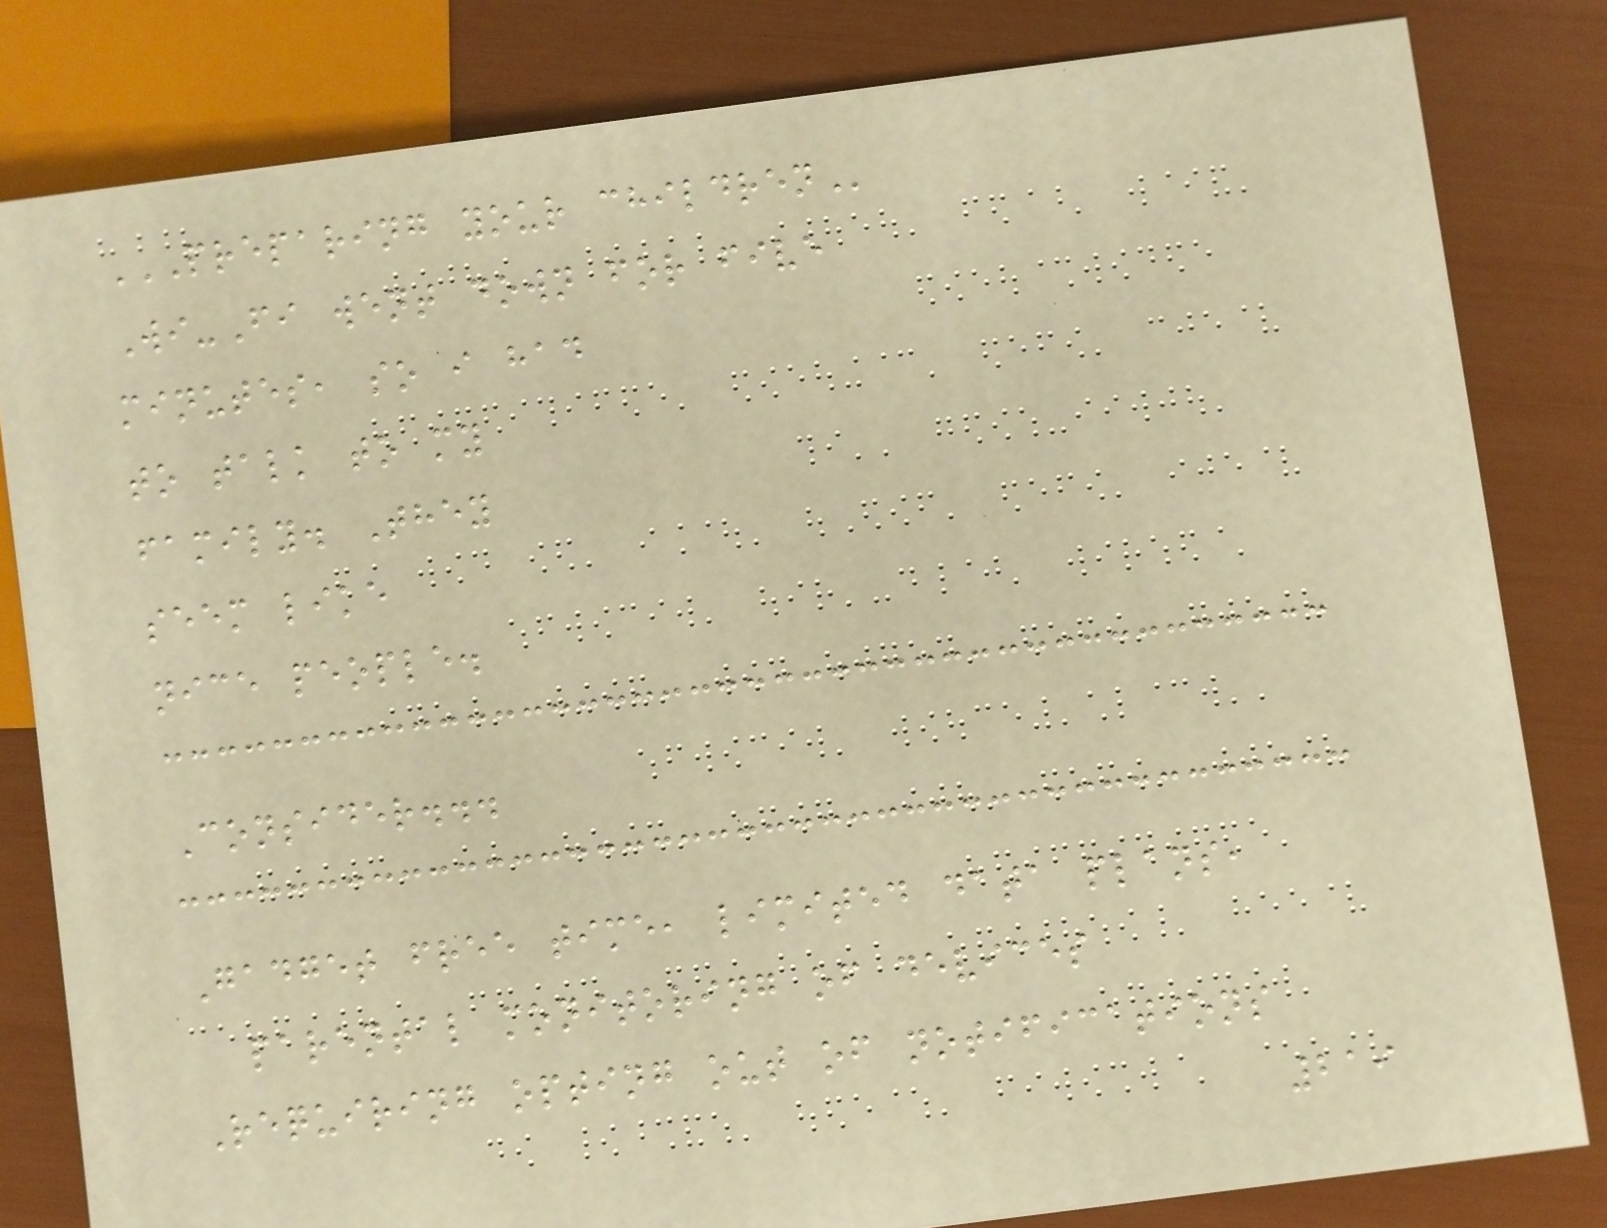PREPARING YOUR CHILDREN
Wi-Fi went down for five
minutes, so i had
to talk to my
family. They
seem like
nice people.
Consider...
Gadget free time, limited data plans,
parental monitoring of devices
Requiring opting out of notifications
219
